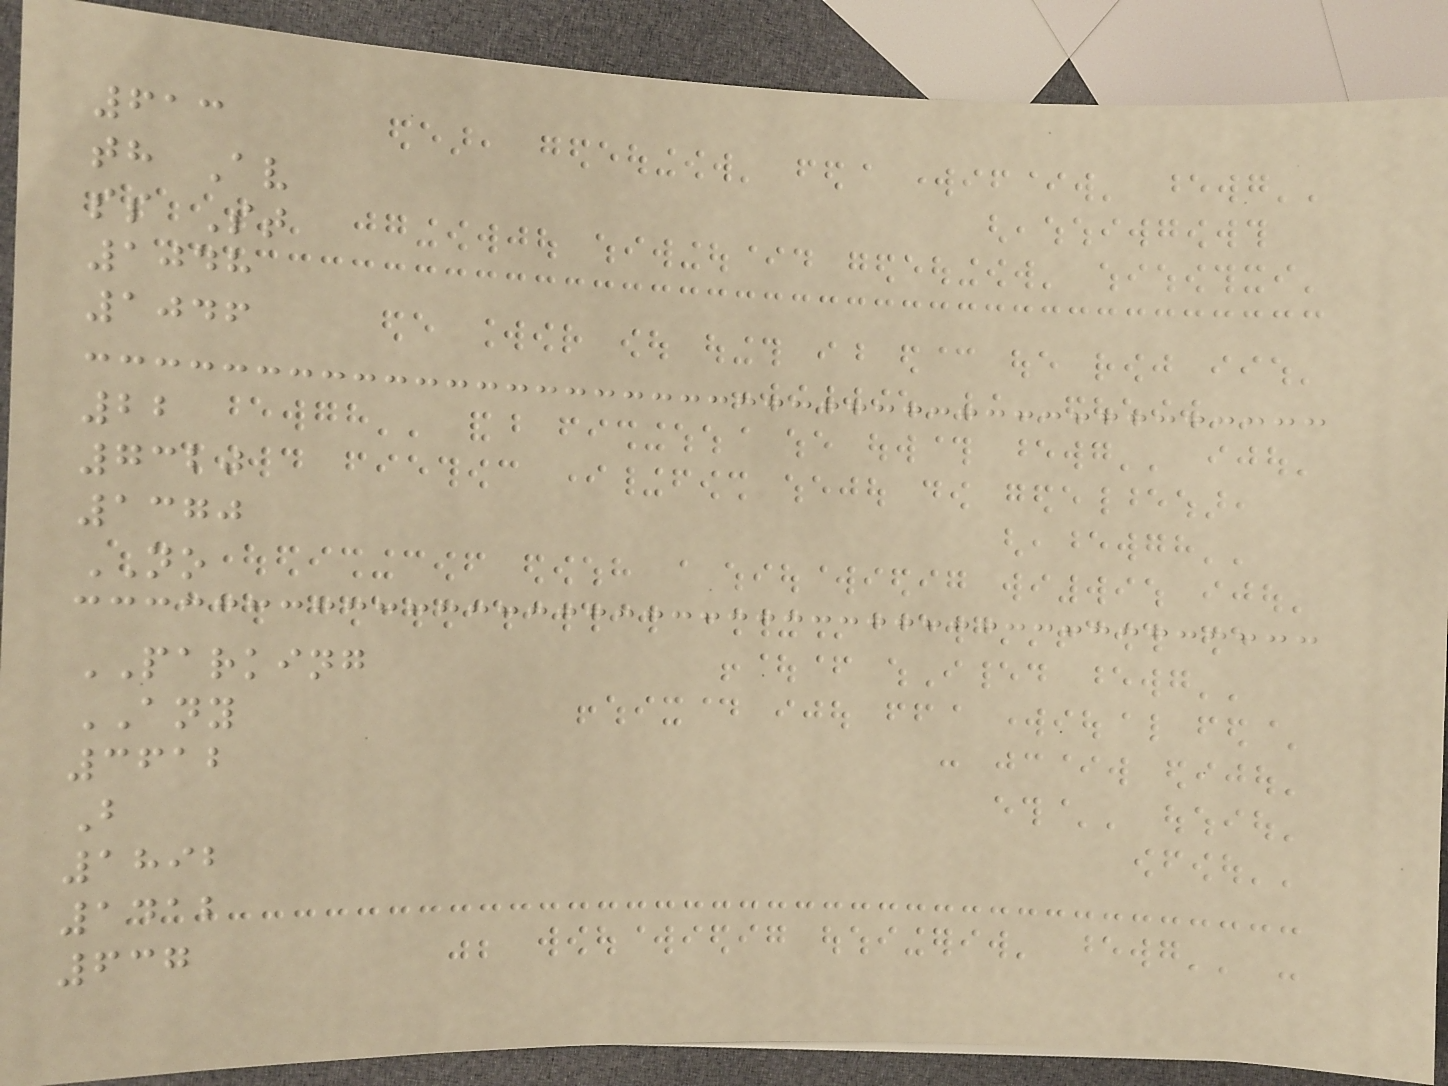613
th Av
ss St
1048
1046
22
7320
1370
NO
PARKING
ANY
3612
B
1892
1412
637
